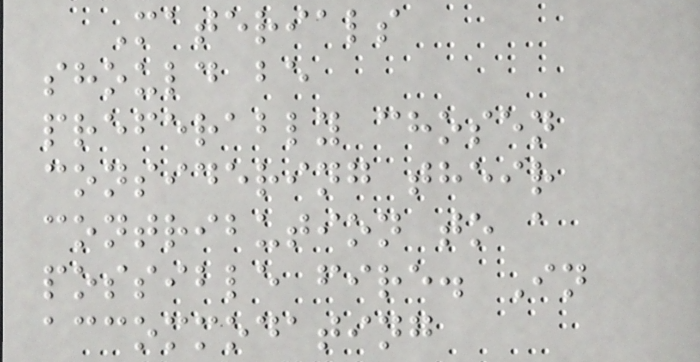Materials
should be
preferably chosen
considering their
contribution to a
possible fire. In
accommodating
